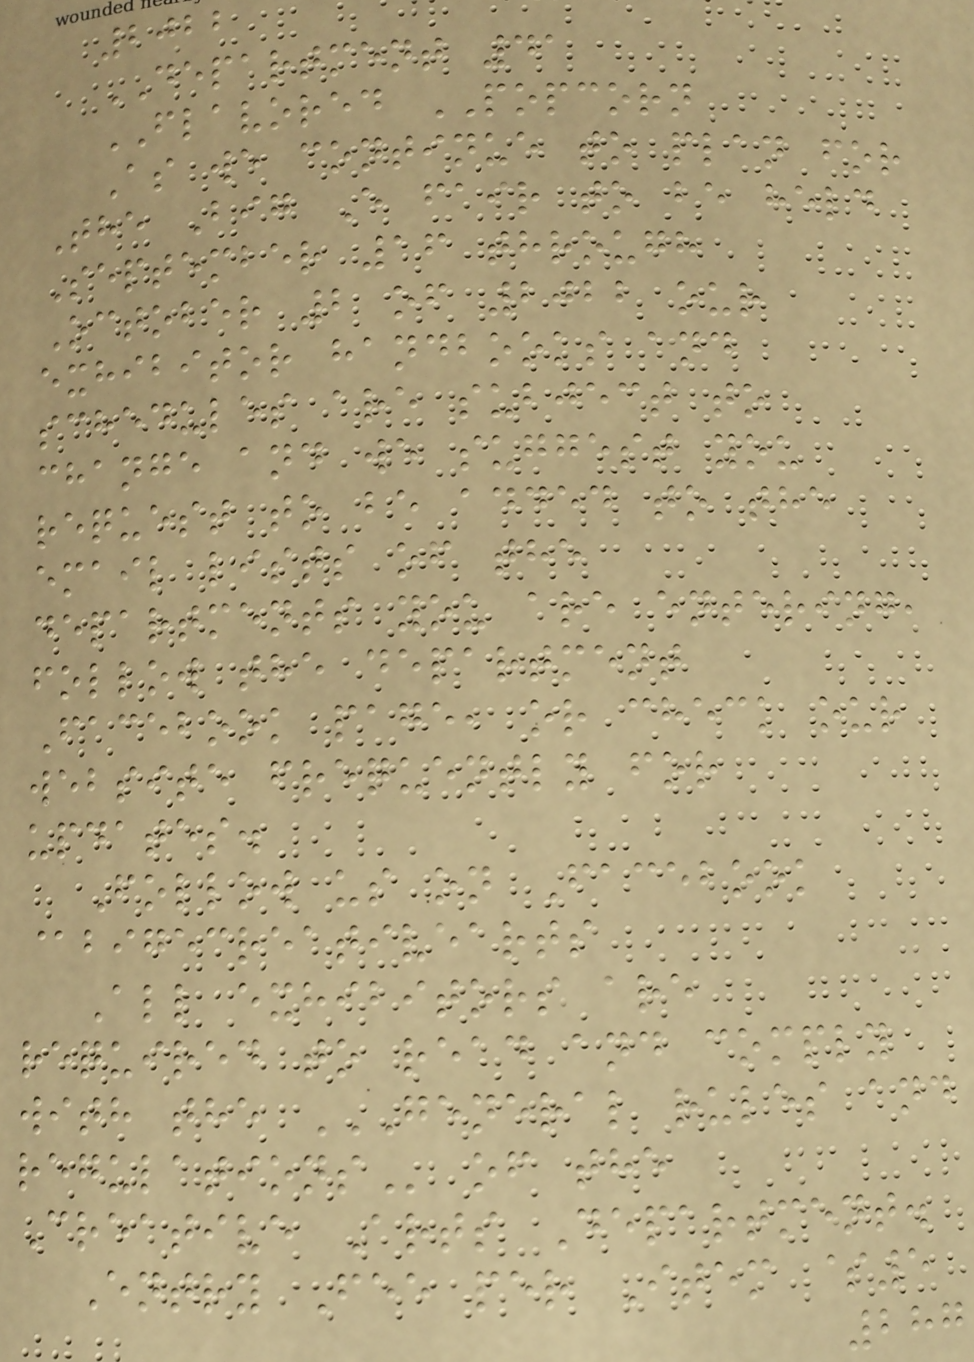2022
DEPARTMENT 41
FLAVORED POPCORN
As we continue to plan for
The Big E fair to be held
September 16 through
October 2 of 2022 our
exhibitor handbooks and
schedules are subject to
change and we suggest you
request to be added to the
email lists of the
departments you are entering,
follow the department
Facebook page, or check our
website frequently for
updates.
Follow us on Facebook
@bigecreativearts
All exhibitors are
required to read and comply
with the GENERAL RULES AND
REGULATIONS of the
Creative Arts Department.
Entry Fee per Item $5
287
